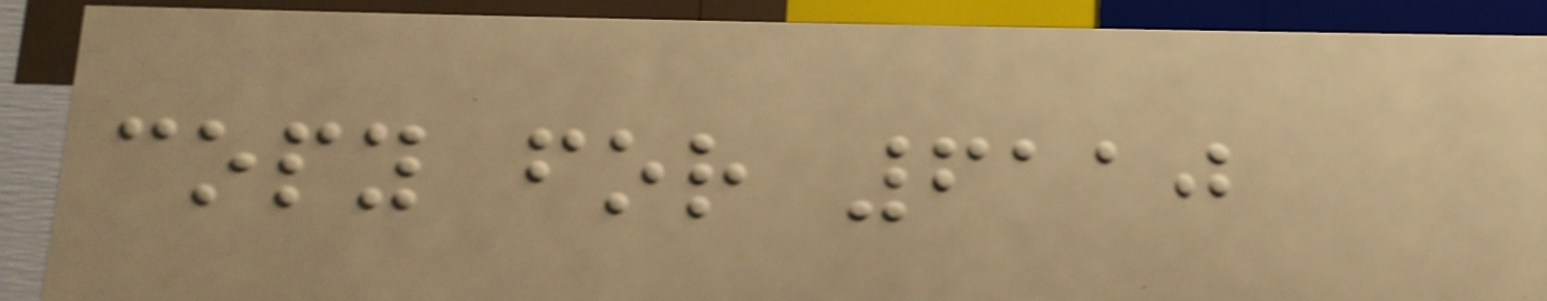copy for 6110
